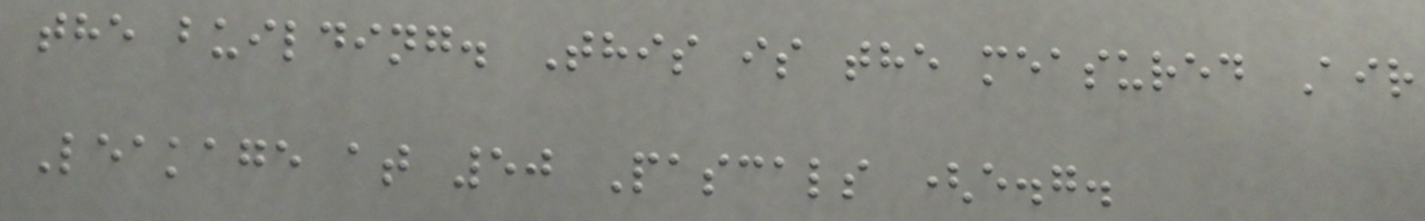the building. This is the measured Air
Leakage at 50 Pascals (e.g.
